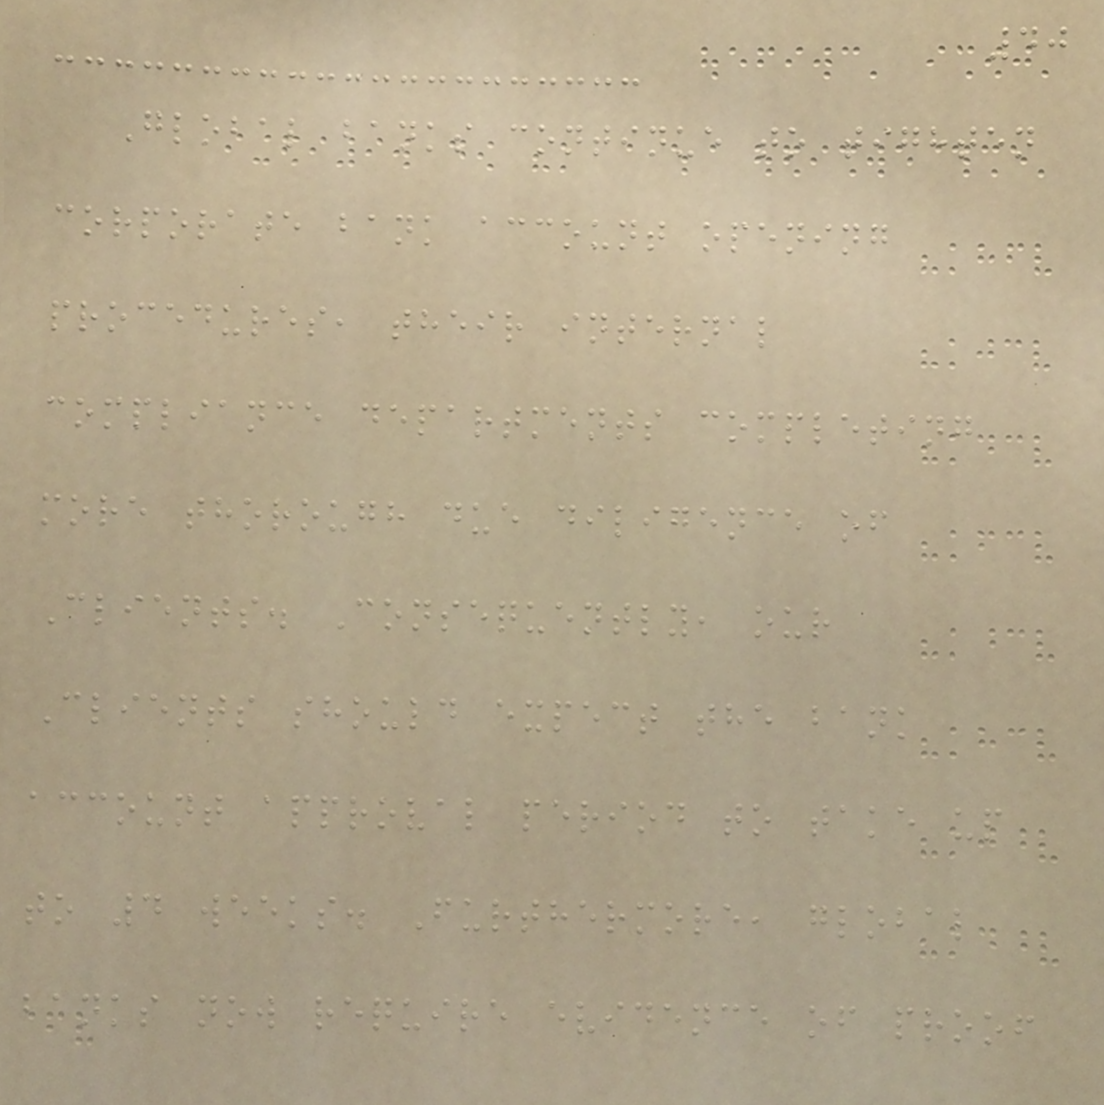40
Global banks continue to tighten
corporate bank account opening
procedures, their internal
compliance departments completing
more thorough due diligence of
Clients. Consequently, our
Clients should expect the bank
account approval period to take up
to 4 weeks. Furthermore, global
banks now require evidence of proof
